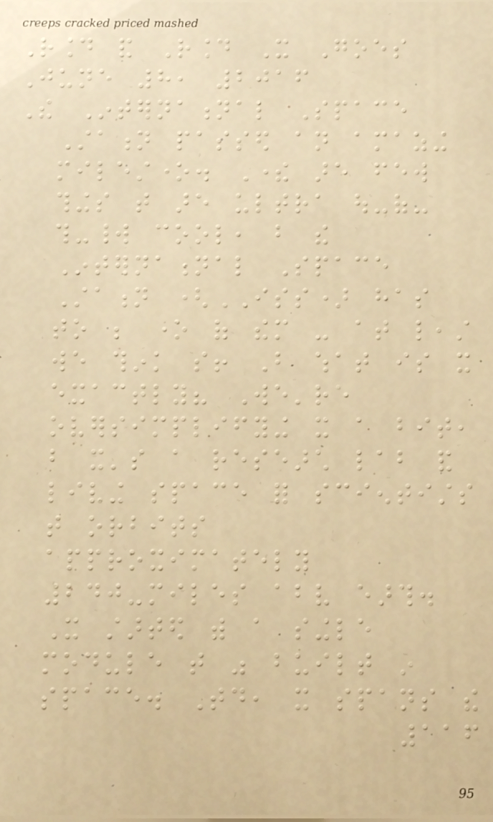Round and Round It Goes
June 8, 2016
The International Space
Station passed an amazing
milestone. There are few
things that are ultra out-of-
this-world cool, but the
International Space
Station (ISS) has
to be one of them - at least
we think so! But what is it
exactly? We're
oversimplifying it a bit,
but it's a research lab and
living space for scientists
that orbits
approximately
240-miles above earth.
It started with a single
module that was built in
space. Today, it spans the
116
